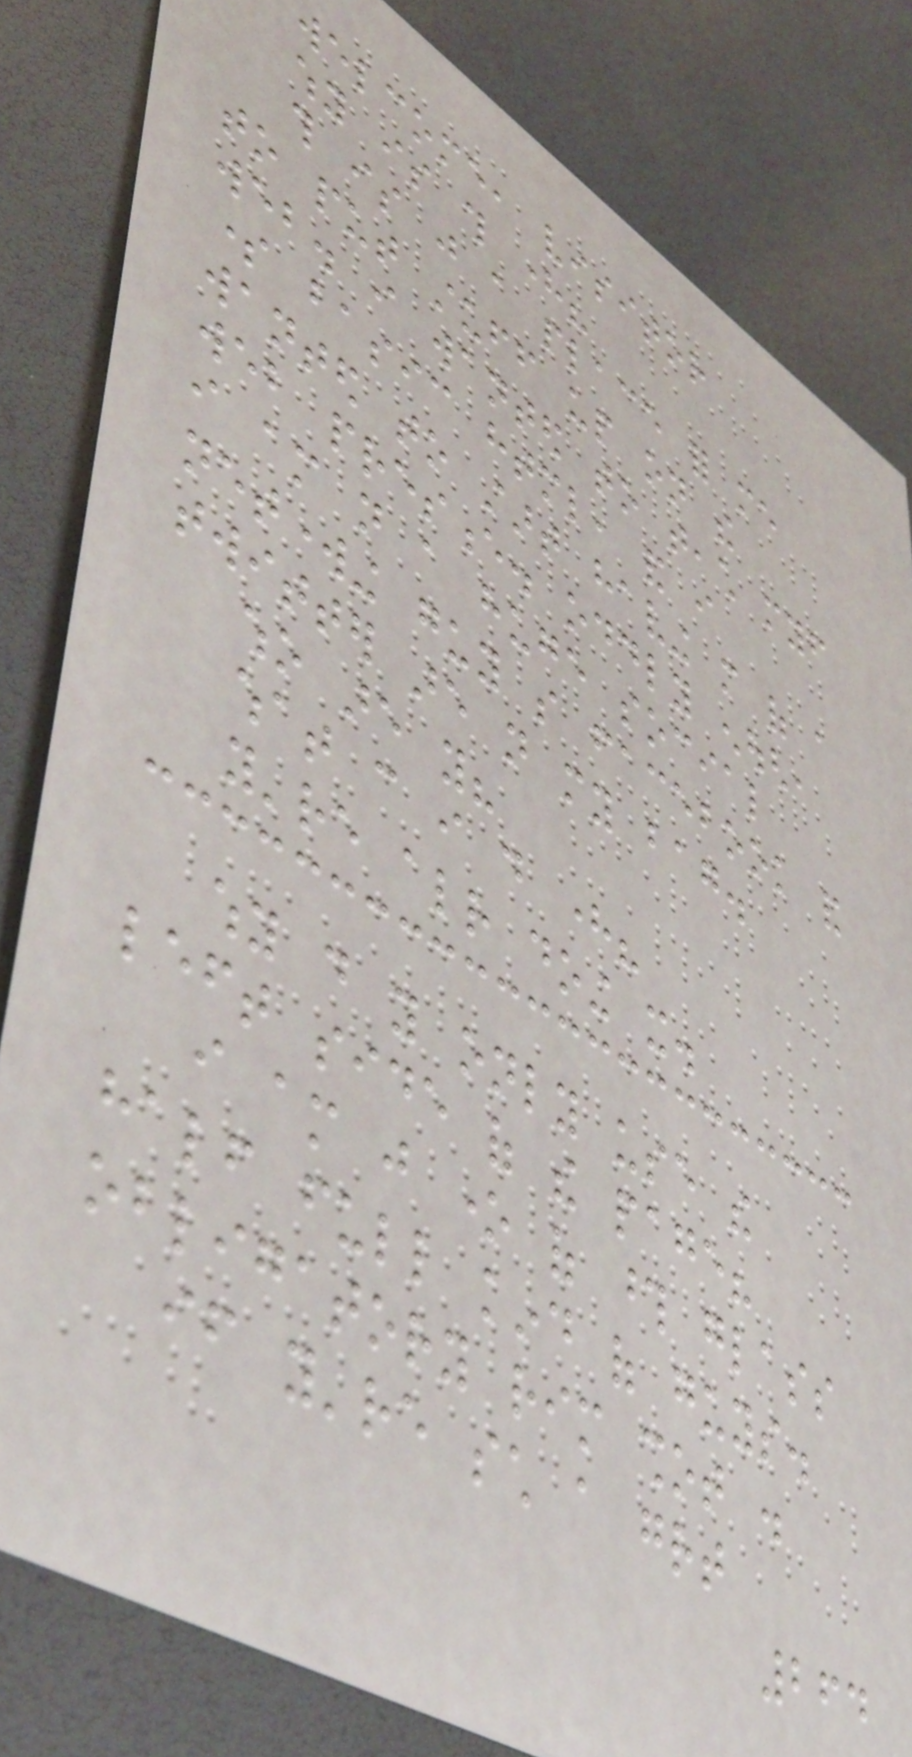welcome, visitor
why is this here?
this is just a place for me
to put stuff up on the
web. i wanted to teach myself
some basic html, and i
wanted to start having more of a
web presence. oddly enough,
i am not a huge social
networking guy so facebook and
twitter are not my bag.
who are you?
what can i do here?
you're already doing it.
why do you only use the
left side of the page?
i am just one of those glass
half full kind of guys.
obligatory rim shot .
if you're such a great
264
